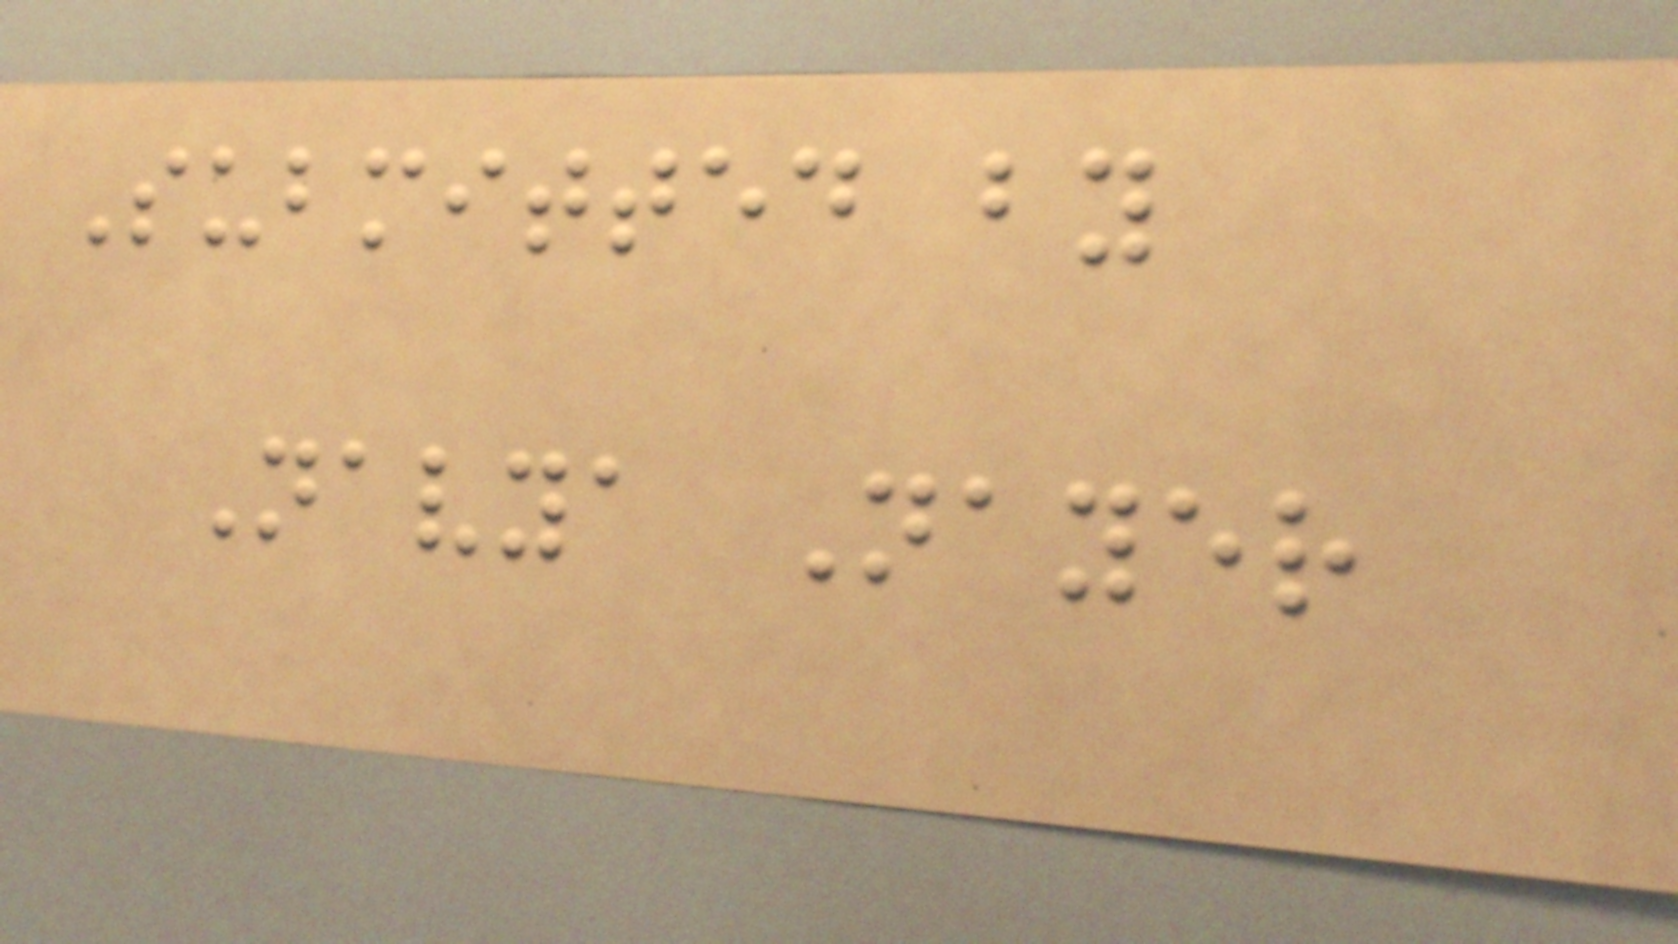Submitted by
Navya Nayer
